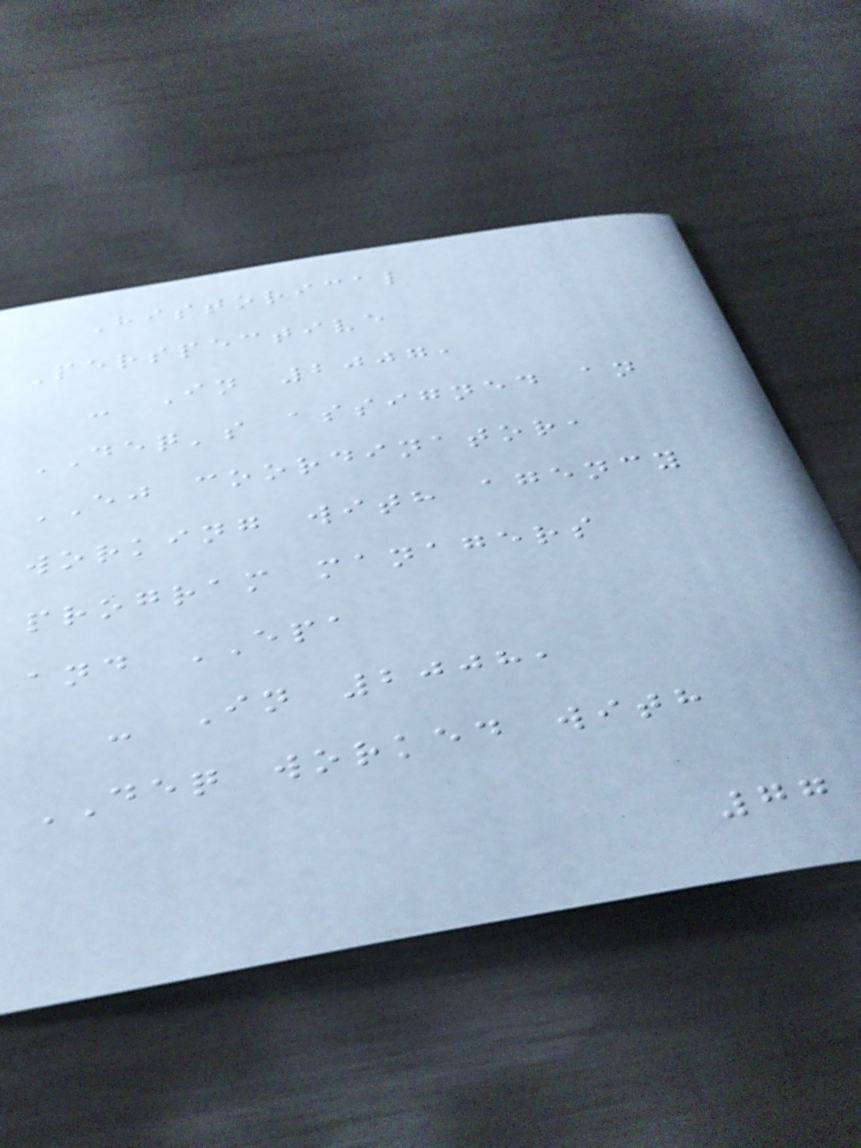Historical
Perspective
- In 2007,
DEQ's assigned an
EJ coordinator,
working with agency
program managers
and EPA
- In 2008,
DEQ worked with
77
